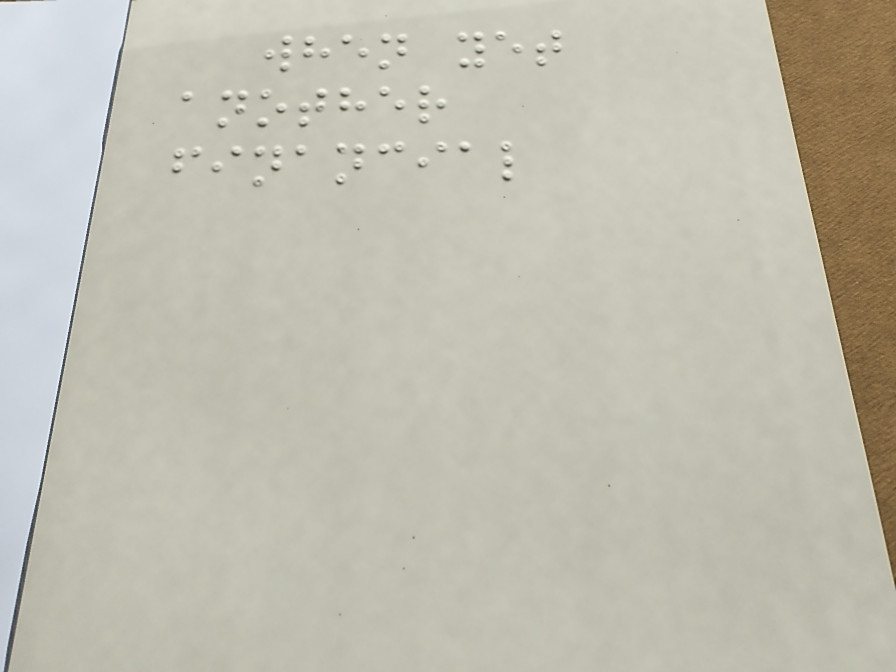when yet
another
financial
